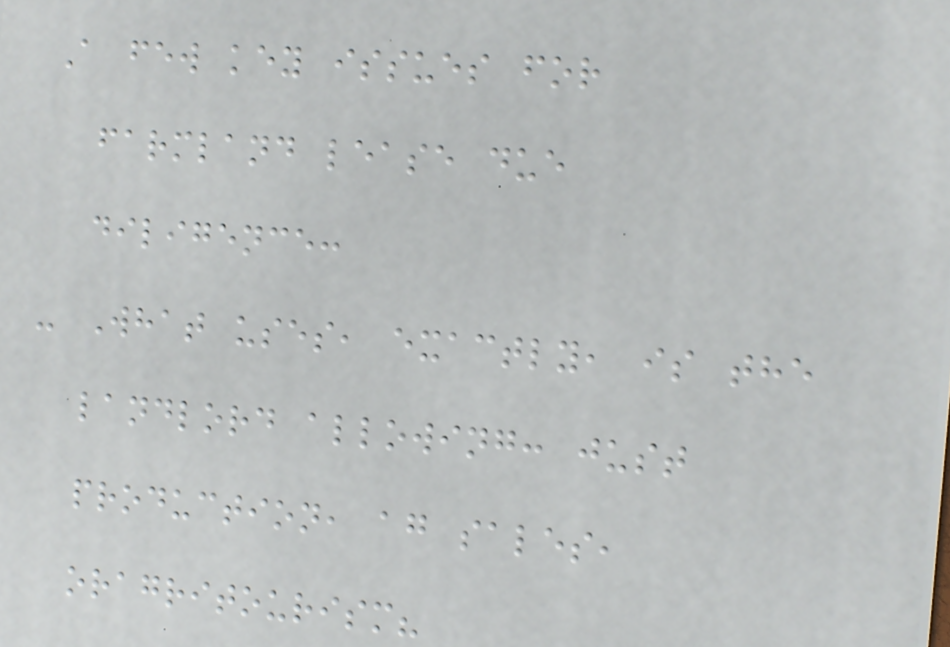A few key issues for
farmland lease due
diligence:
- What uses, exactly, is the
landlord allowing: just
production, ag sales,
oragritourism?
